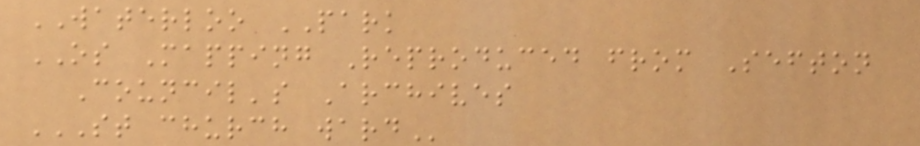WATERLOO PARK
OS Mapping Reproduced from Sefton
Council's Archives
ST CHURCH WARD
